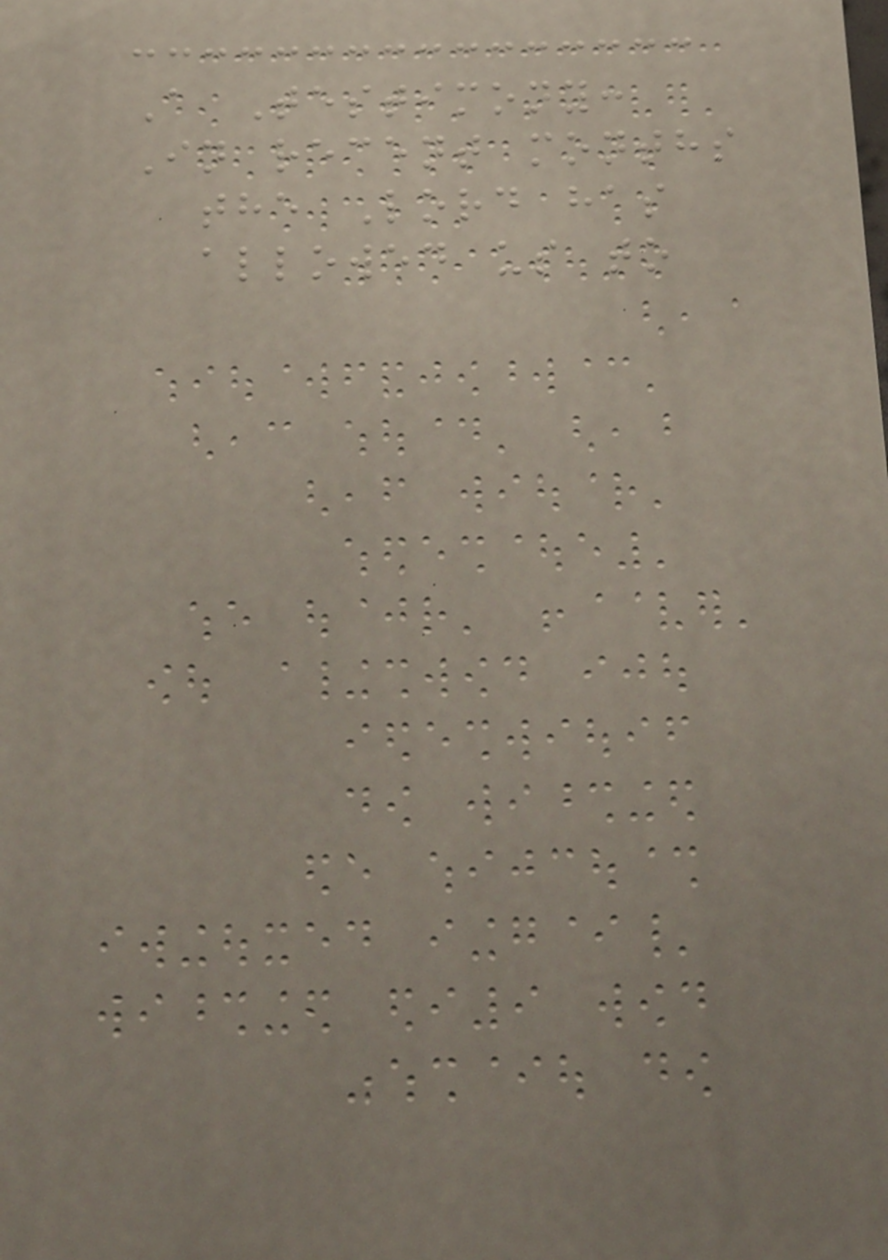A Testimony:
In recent months
the Lord has
allowed us to
